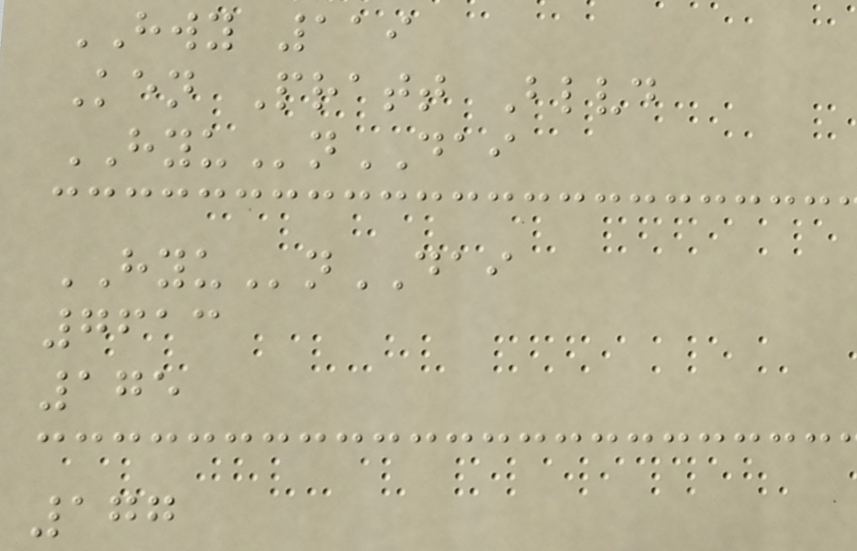HWY 119
Ken Pratt Blvd
HYUnDAI
HYUnDAI
7613
175
177
